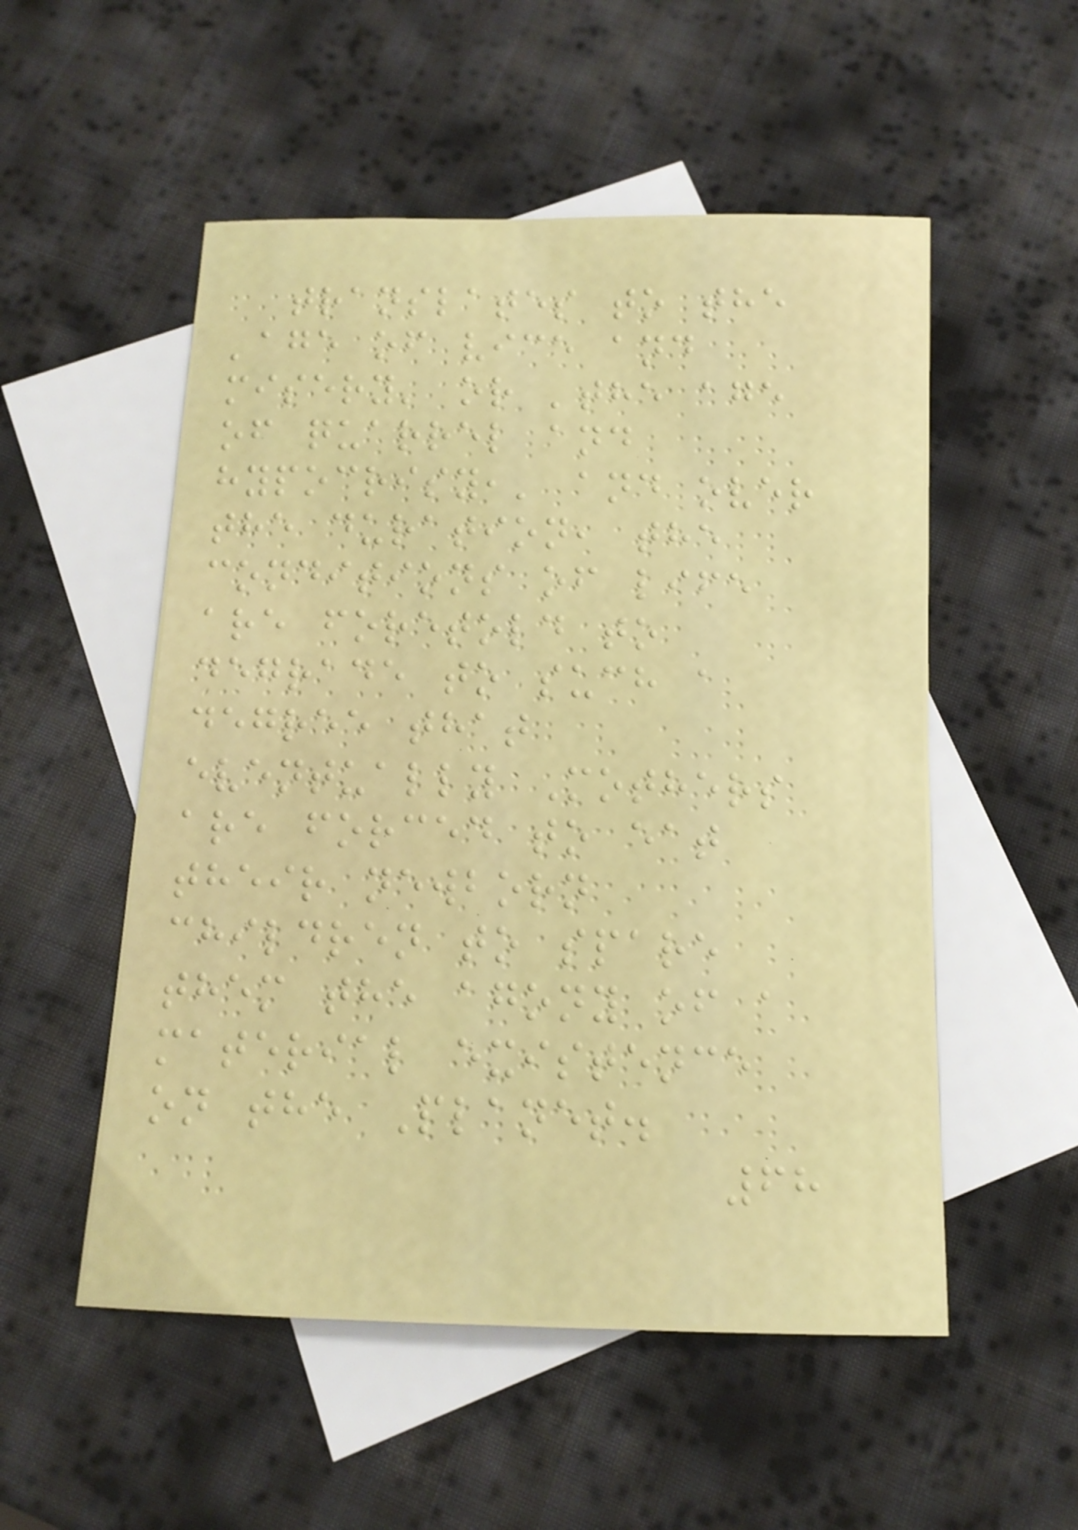translates to the
'age of vice and
misery' or 'the age
of quarrel and
hypocrisy,' and over
the duration, the
conditions of life
are foretold to
degrade to such a
degree that
eventually Mothers
are forced to eat
their newborn
children to spare
them the agony of a
material existence
on the Planet.
68
